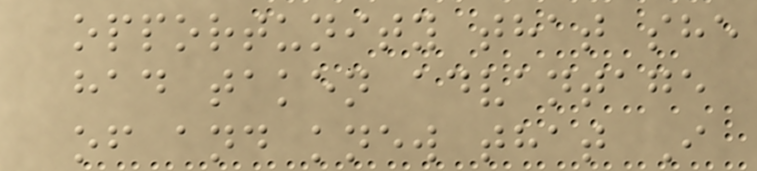opportunity that she
had taken advantage
of and knew that I
